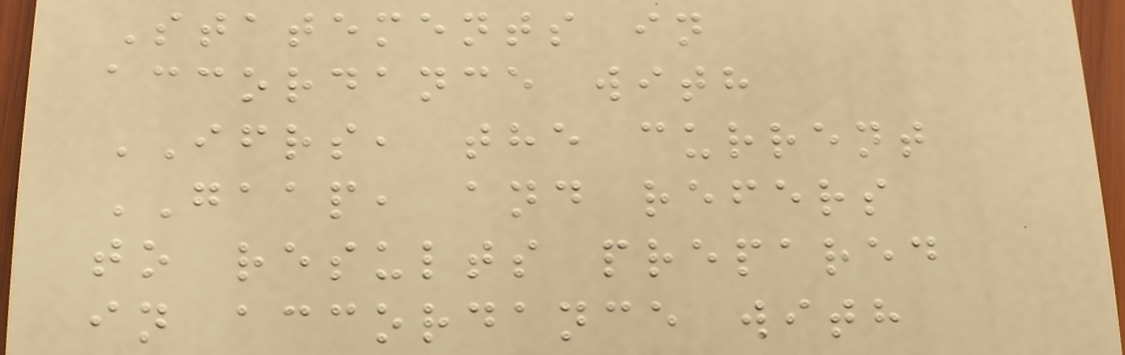Statements in
accordance with
IFRS, the current
GAAP, and refers
to results prepared
in accordance with
